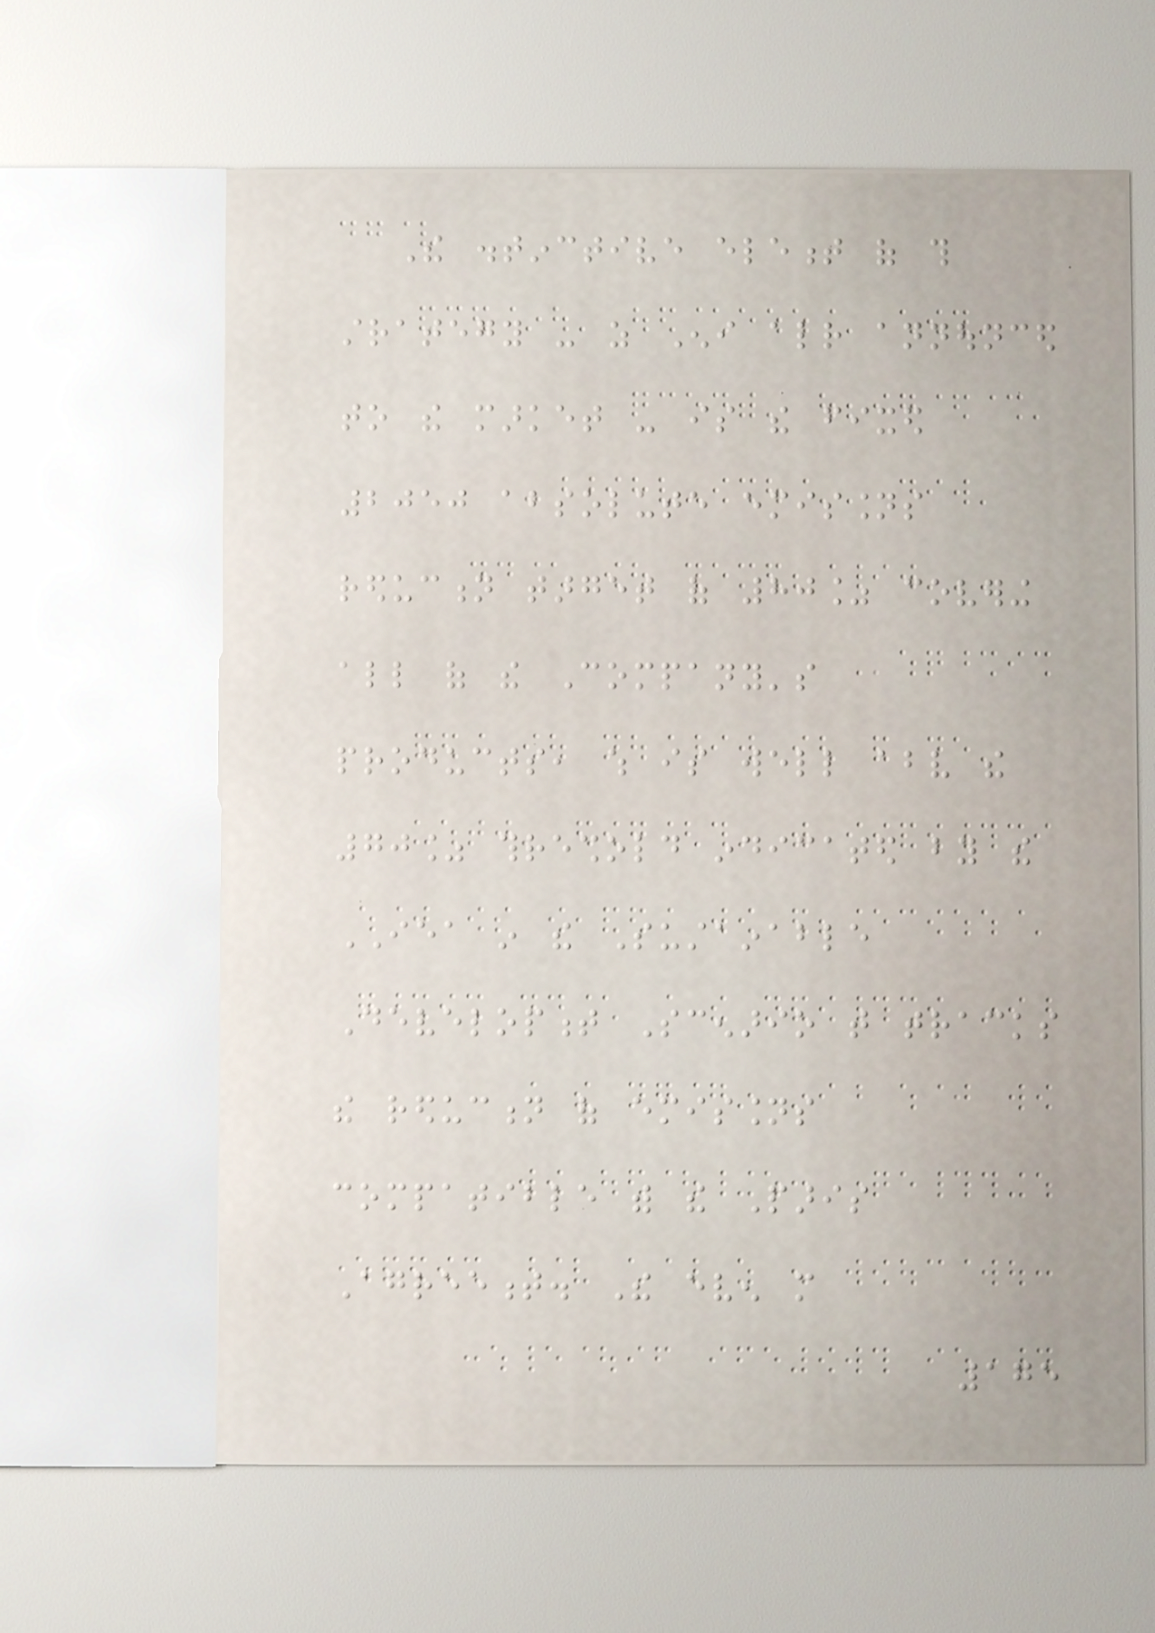The distinctive element of this
strategy - as Eni already announced
to the market - is the fixed
2050 absolute emissions
reduction target of 80% covering
all of the Company's
products, which is well above the
70% threshold indicated by the
IEA in the Sustainable
Development Scenario that tracks
the reduction of emissions
compatible with the Paris
Agreement. The even more
175
